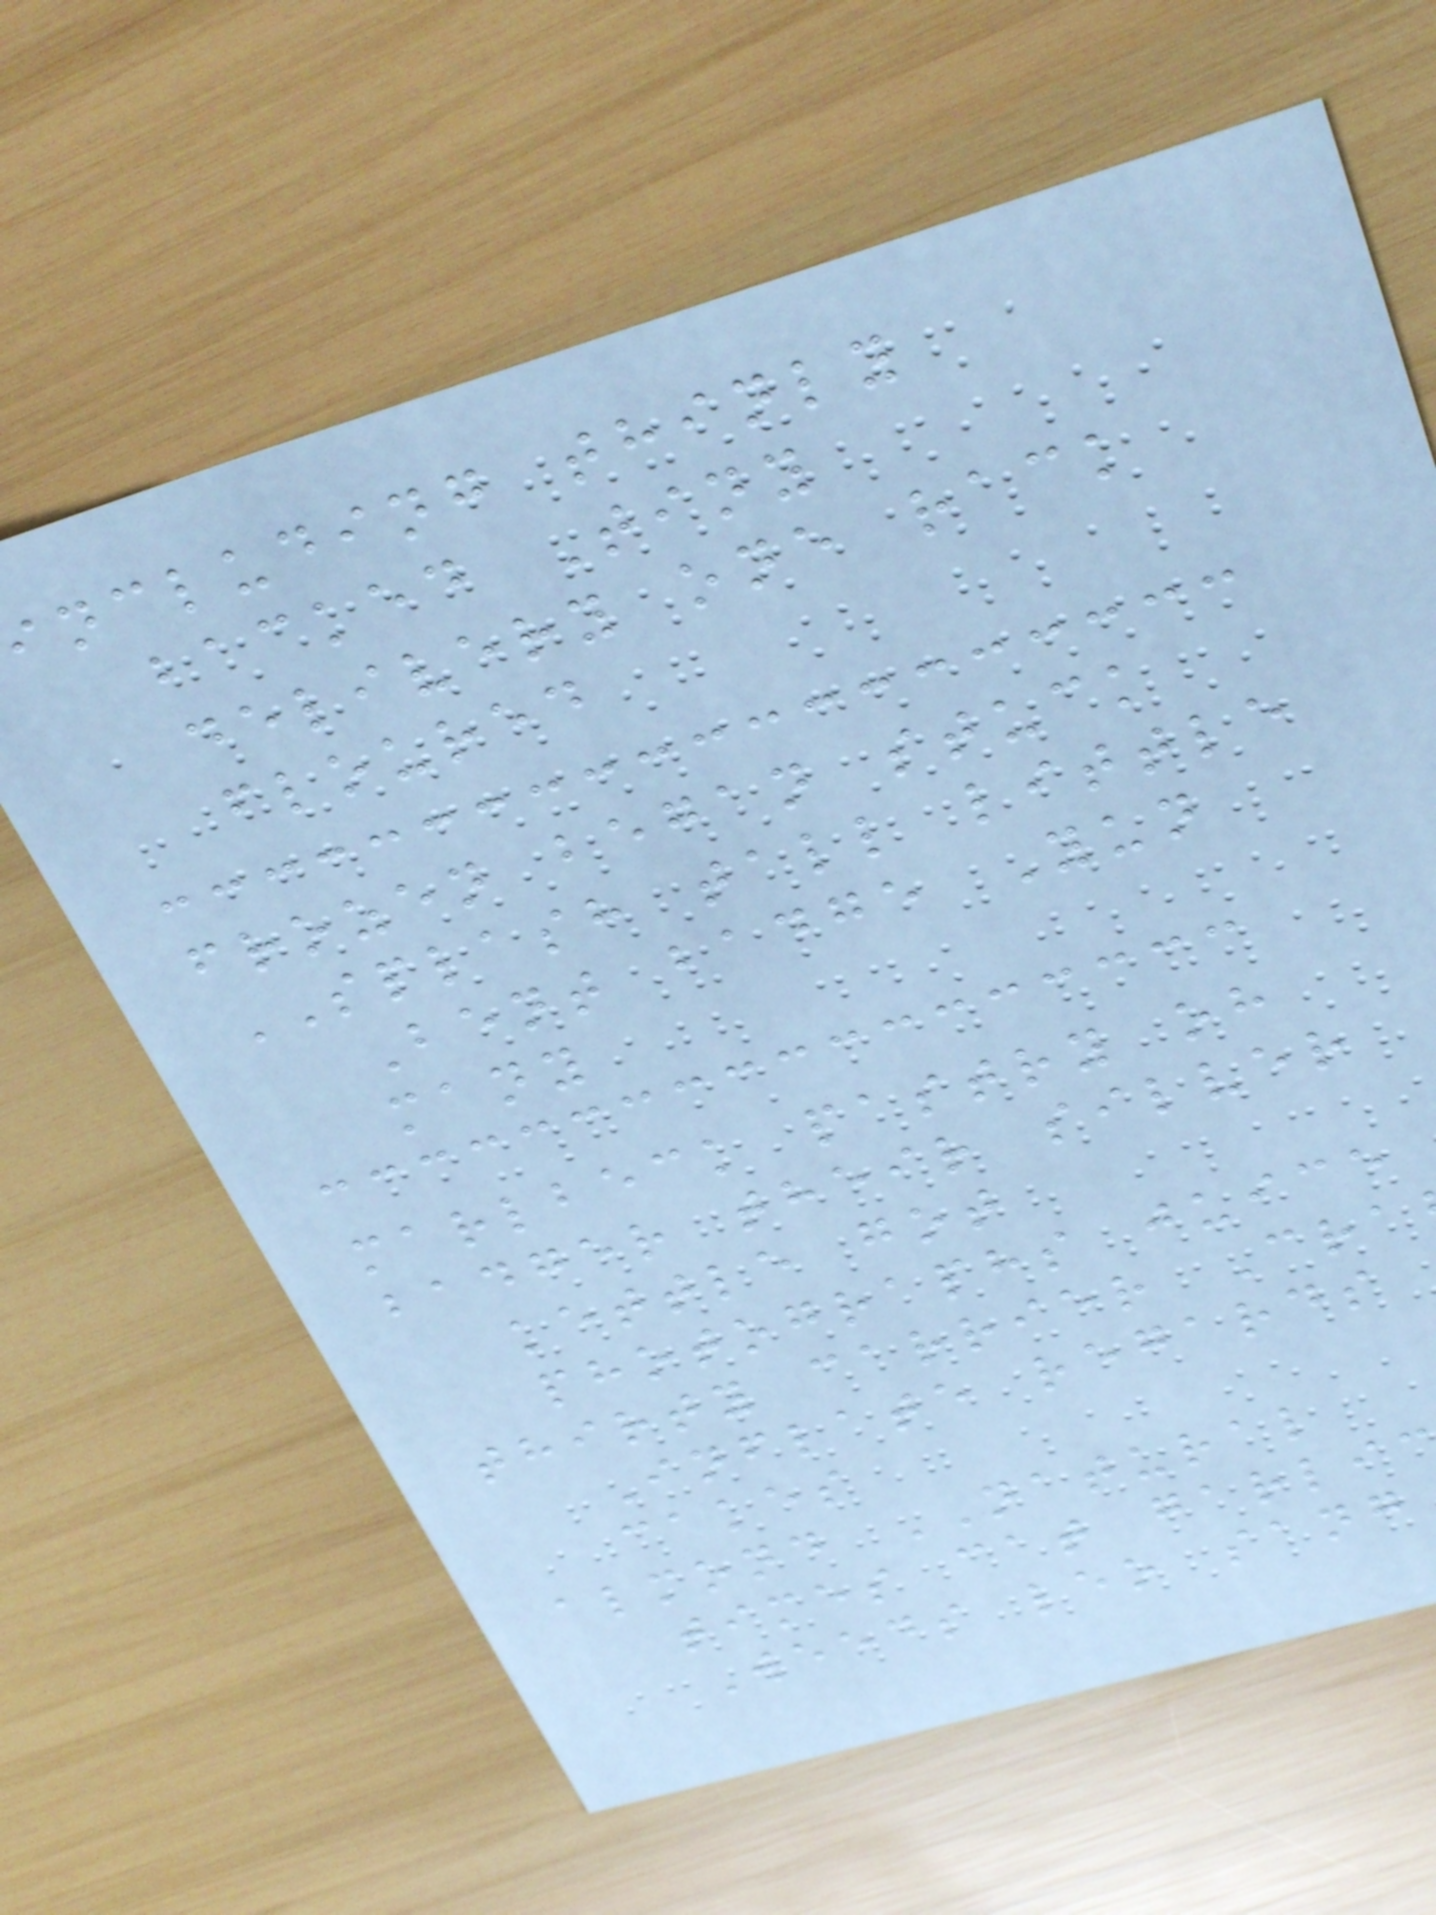including thinly
backed Tiny
delivery one rack
floured
frozen began stuck
SPLASH tall little
Bent badge Yun
many
marlbeck pastry oh
badger their silver
kettle got
photographs juice
thirty carrier Cra
Inflate regards
cakes
almond NATURAL
times cat garli
Weeds leo sang
